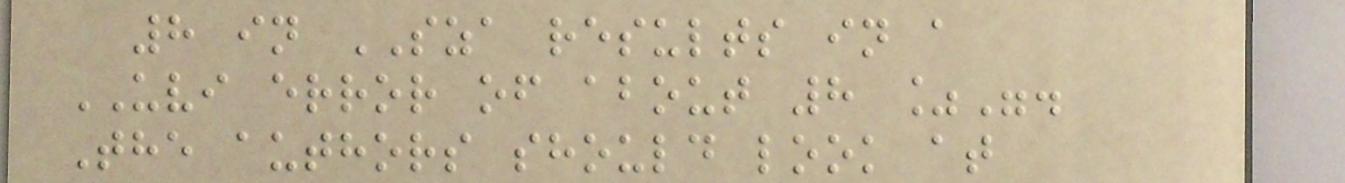8 in SZA results in a
UVI error of about 8 %".
The authors should look at
